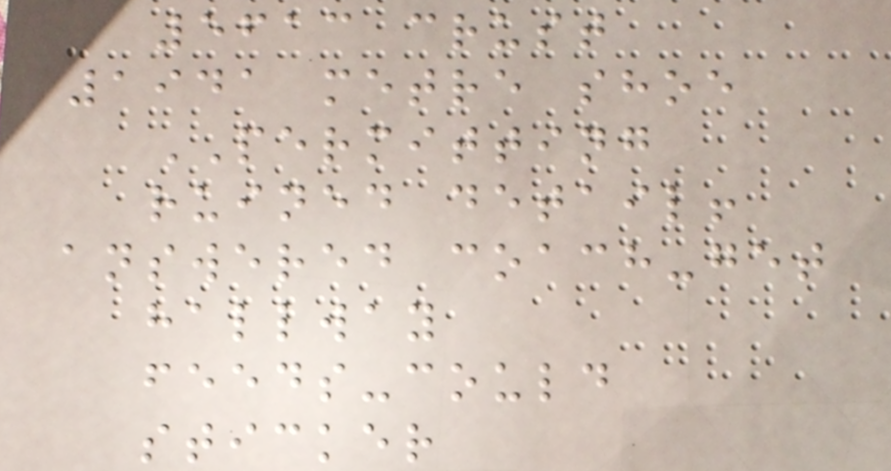5613 crust
1941 metre shoe
PERMITTING
ruined detail!
answered coach-get
hallway
feeds-could
sticker
